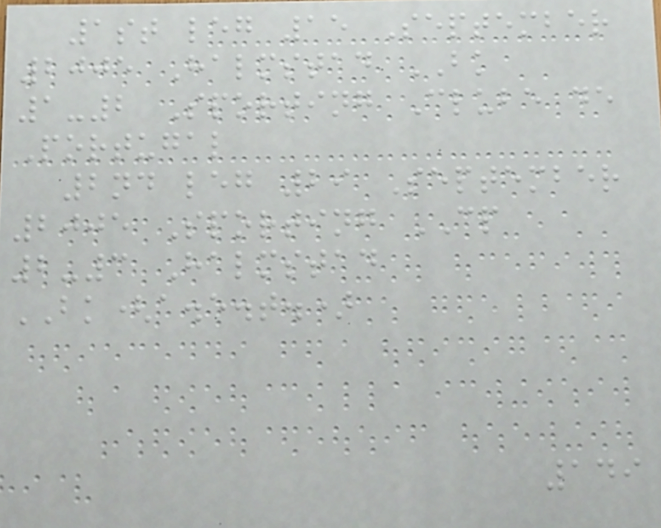1st leg 15 September
2005 Halmstad BK
1-2 Sporting Clube de
Portugal
2nd leg 29 September
2005 Sporting CP
2-3 Halmstad
BK(a.e.t.)
149
